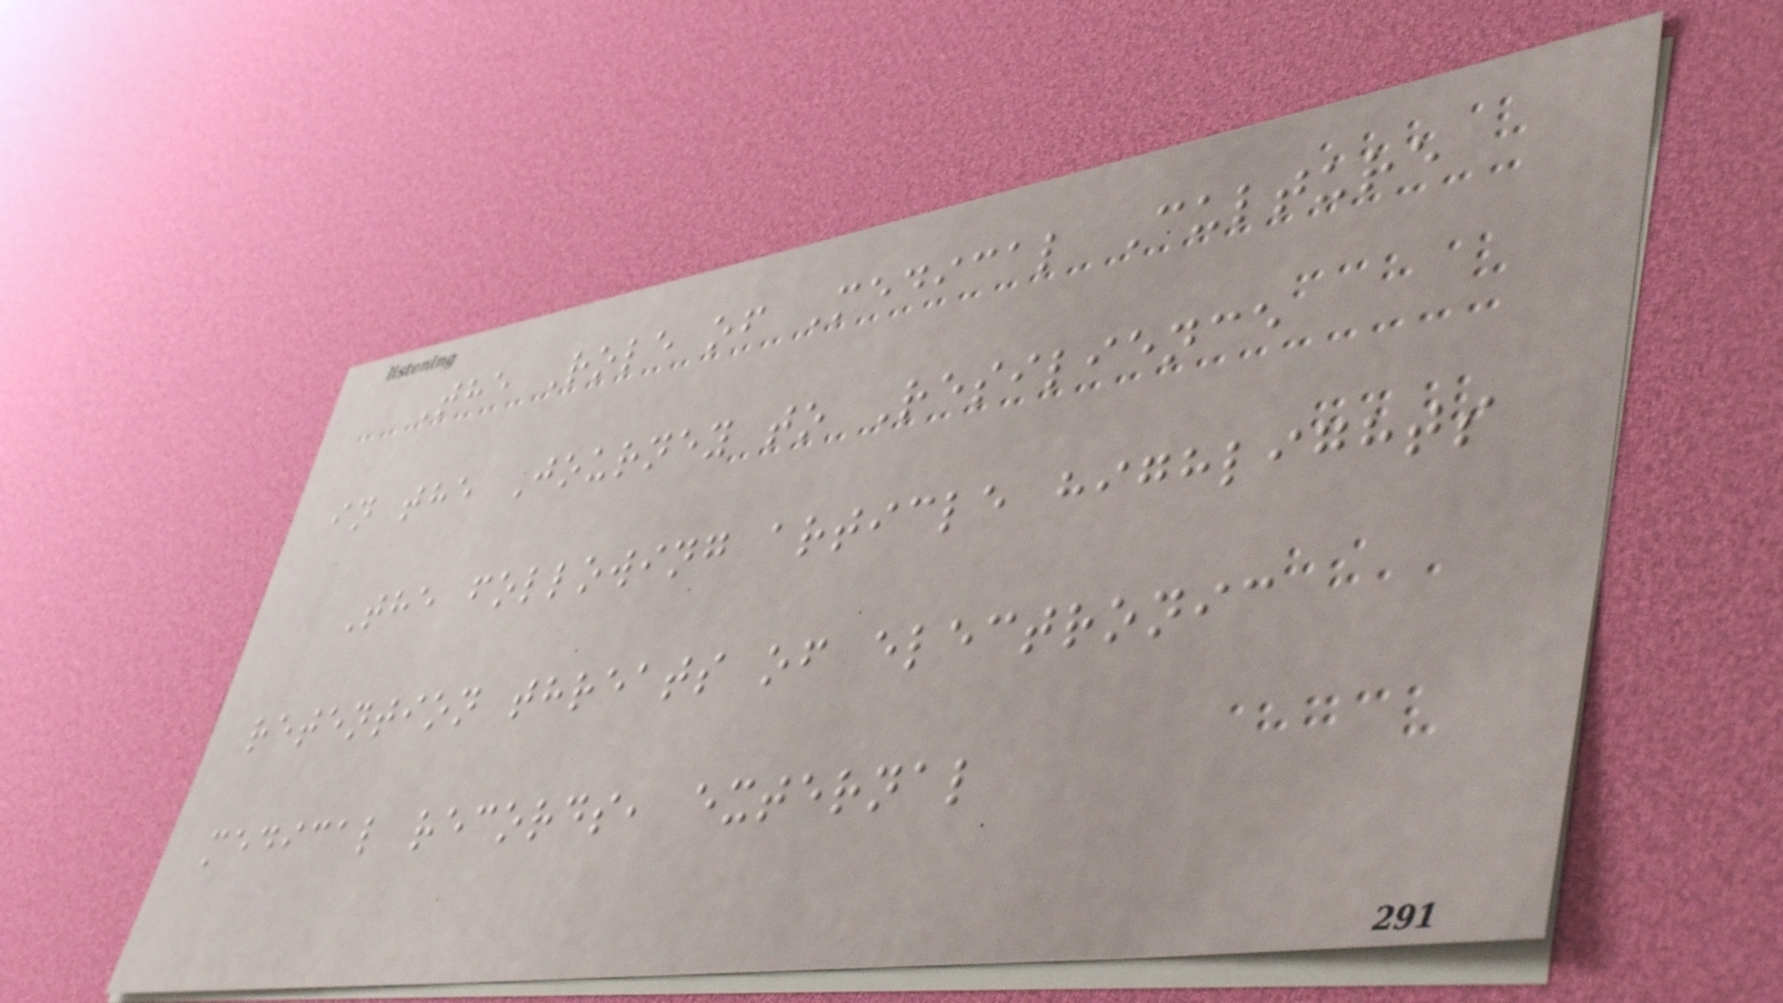The Role of Medical Culture
in the Journey to Resilience
The following article highlights
retention threats of electronic
medical records, external
